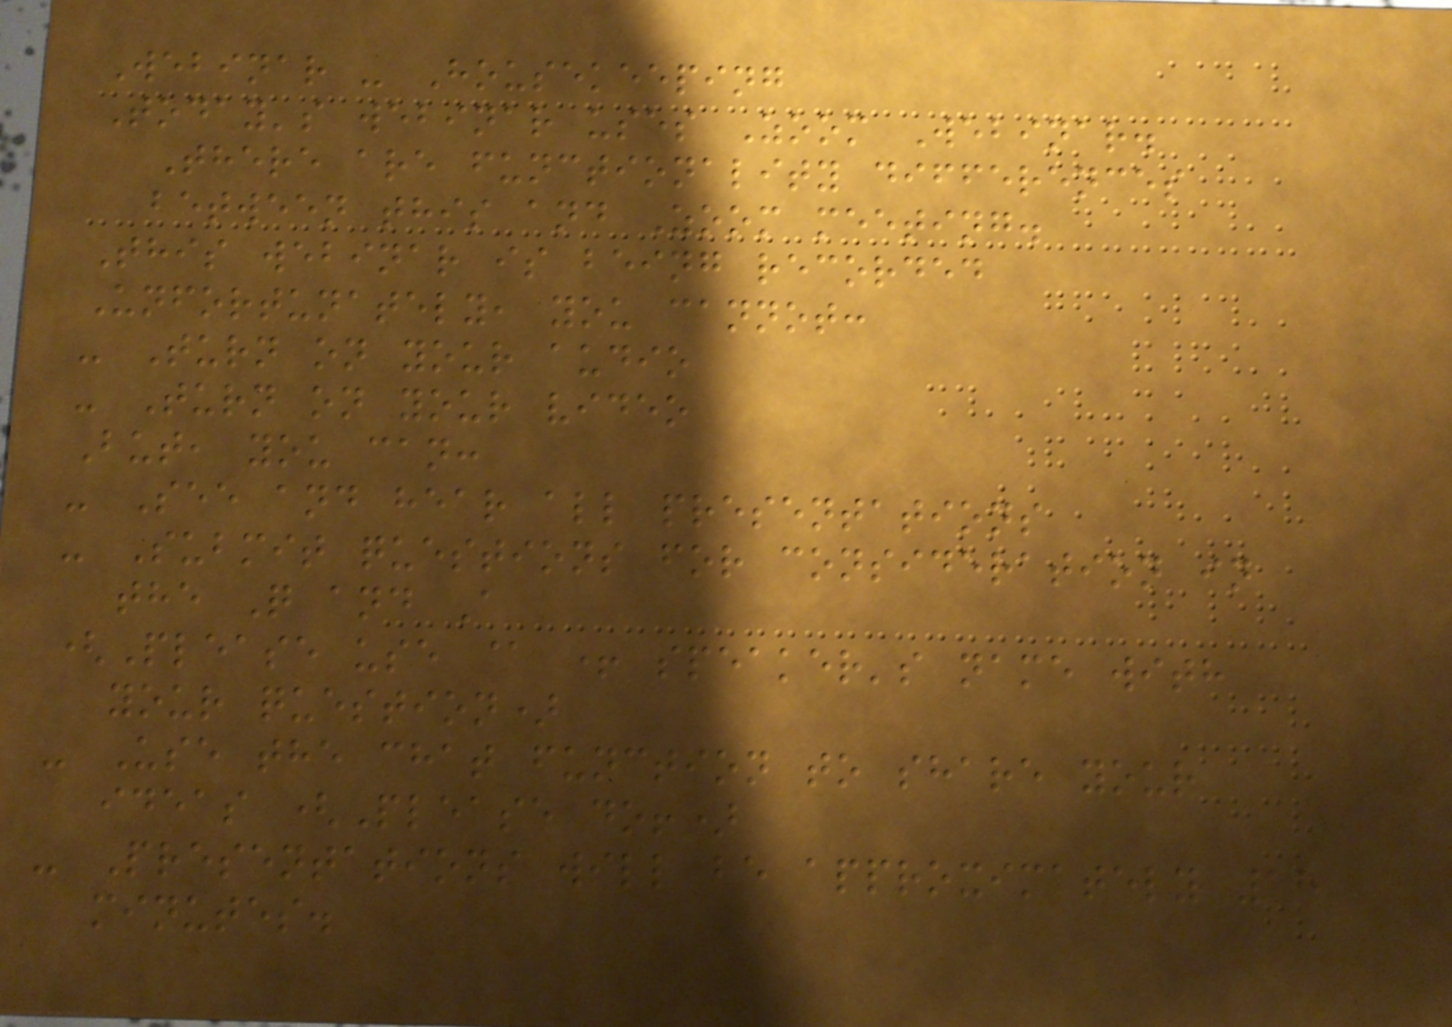Webinar - Housekeeping
Today's webinar uses Zoom Webinar.
There are functionality differences
between this and Zoom meeting.
This webinar is being recorded
Unfortunately, you cannot:
- Turn on your audio
- Turn on your video
But, you can:
- See and hear all presentations
- Submit questions for consideration in
the Q and A
(Please use @ + speaker's name with
your question)
- Use the chat function to share your
ideas (Please do!)
- Presentations will be approximately 15
minutes.
